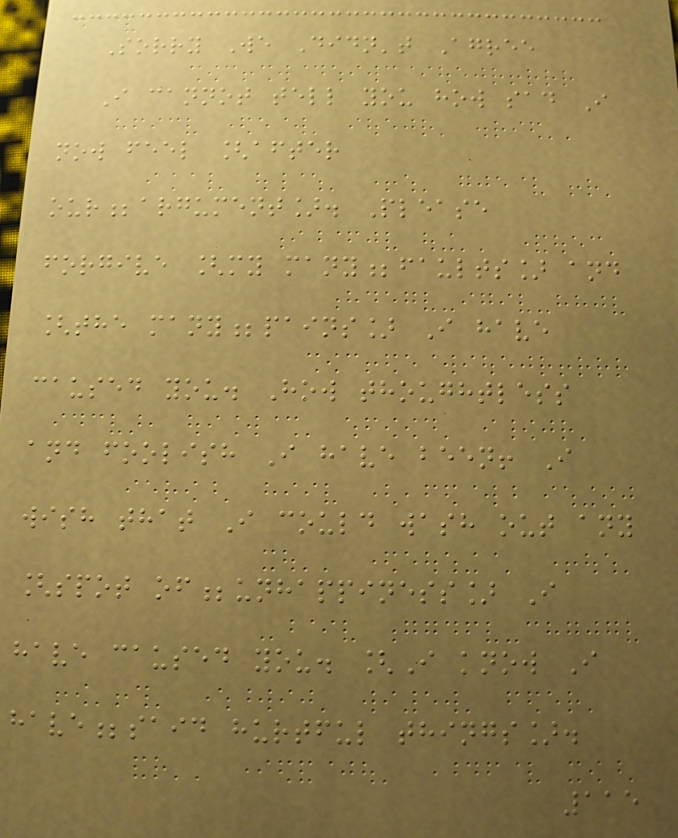Sorry We Didn't Agree
I cannot tell you how sad I
now feel [after
our;argument]. Please
forgive [my many;faults] and
[the many;pains] I have
caused you. How thoughtless
and foolish I have been! I
wish that I could wash out any
[spot of;unhappiness] I
have caused you. [I know I
have;said hurtful things].
115
